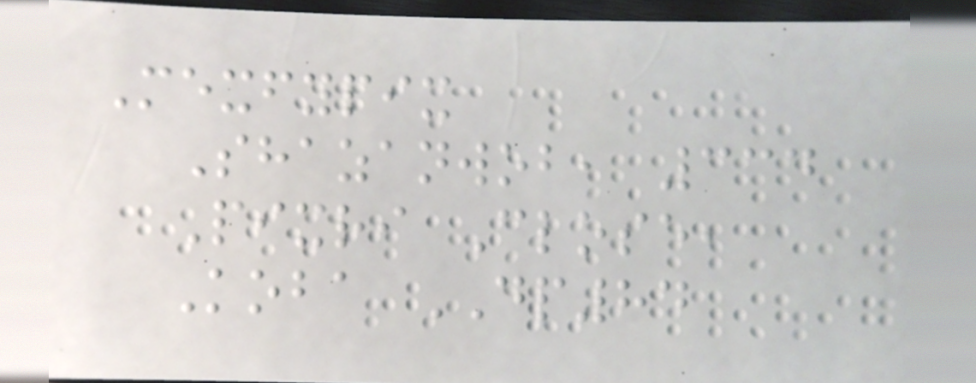Mexfypix
Shazanwob, 334
Pixri Close,
Koba DP84
